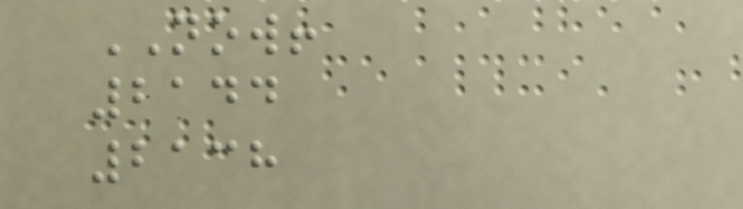NOW!
2144
2138
